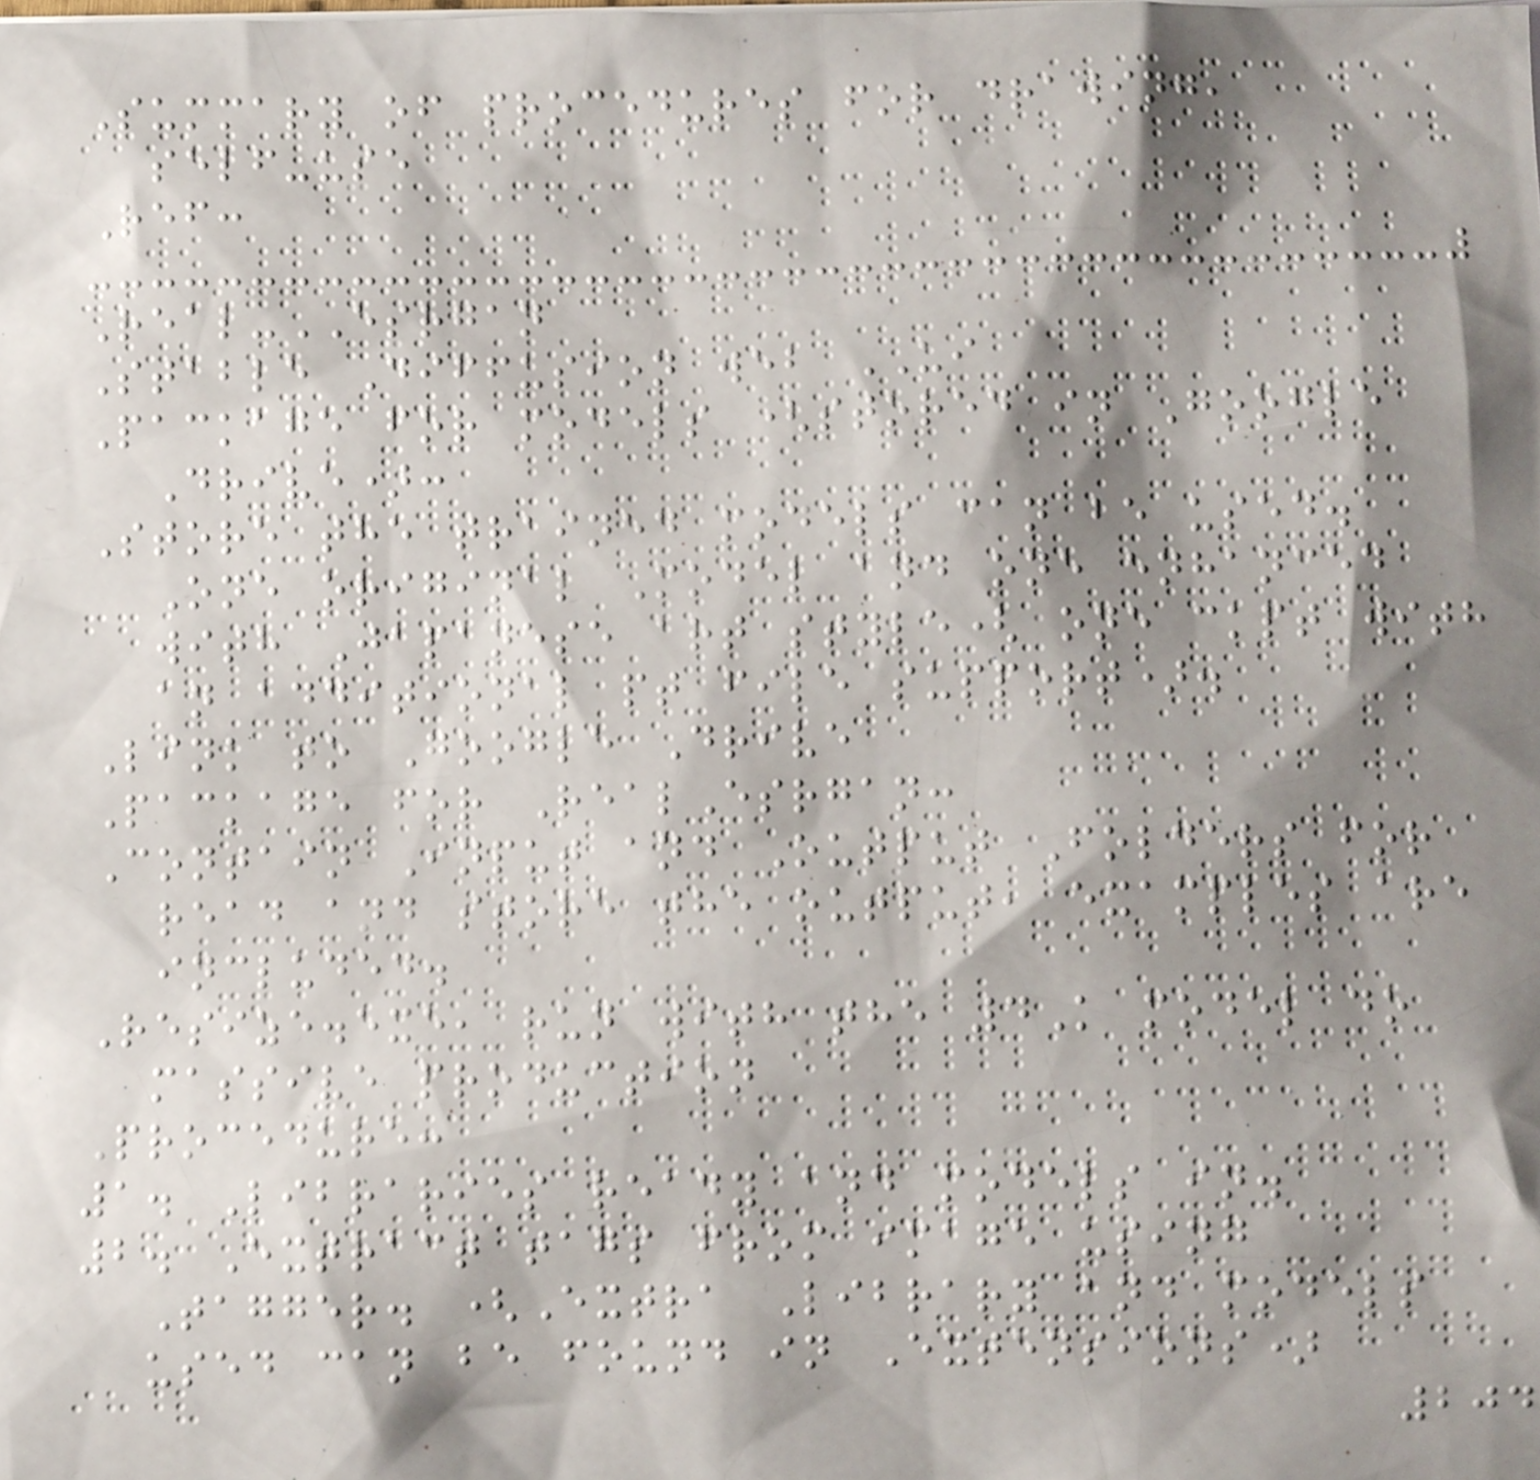Summary of procedures for drawing,
self-use
Ref:
Real-ESRGAN
Stable Diffusion web UI
Package for models (stored in Google
Drive):
Store the trained models can be used.
One original Model and one enhanced
with Japanese art style( one ckpt with
an additional pt file support).
Link to Google Drive
Package for RealEsrgan:
Contain Input and Output Folders for
read and store the output, examples are
included.
Resize.exe, run with the 4K model do
massive production
Procedure:
1. Libraries ready and models in.
2. Extract tags from image using
Tagger. (Extra Library and models
used can be found in Extensions)
204
